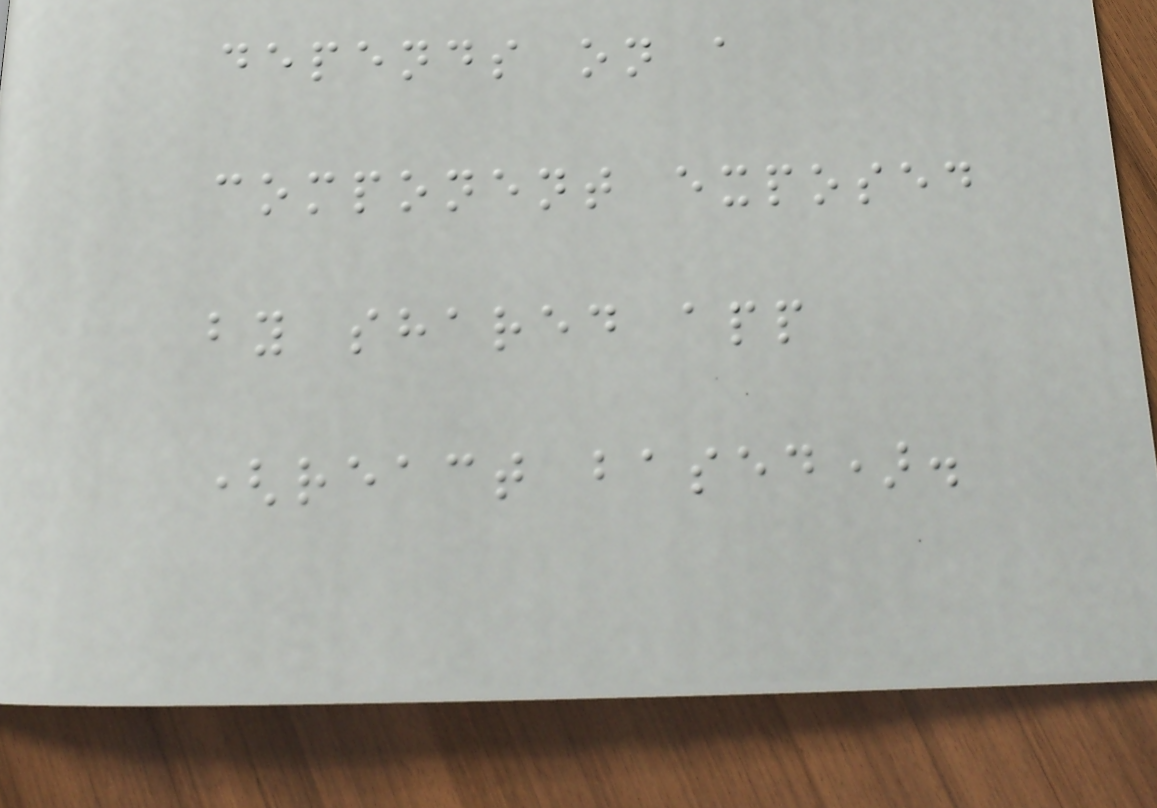depends on a
component exposed
by shared app
(react based).
